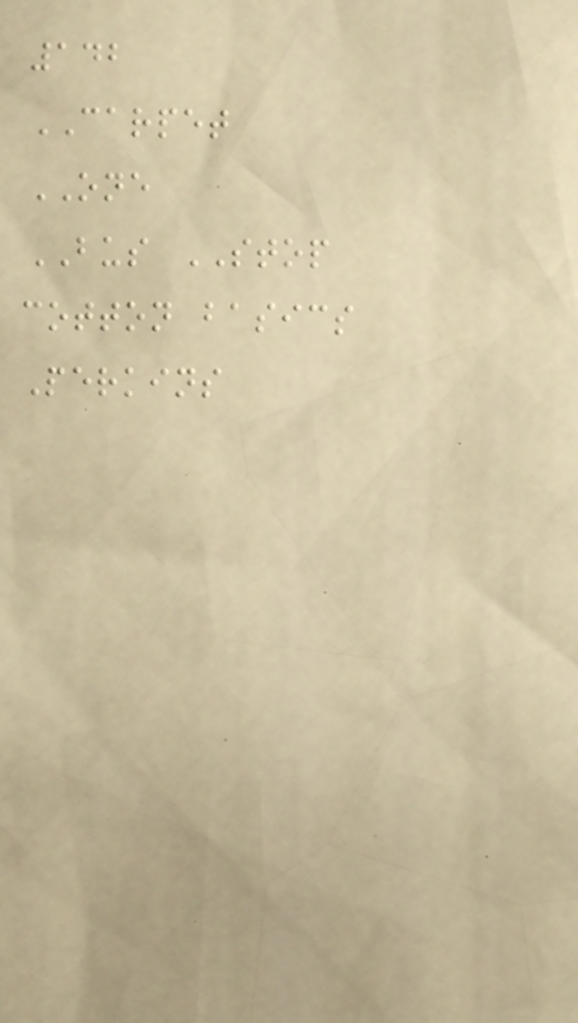142
CARPET
ONE
BUS STOP
cotton basics
Perkins
